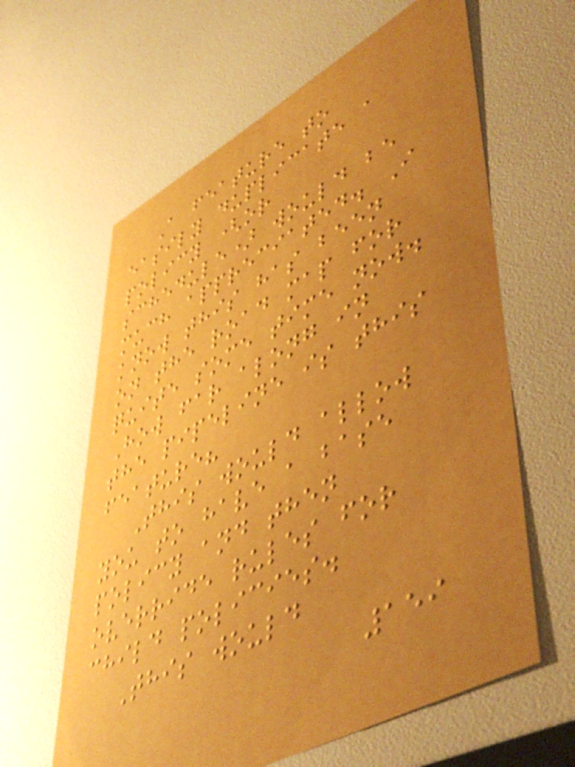A feature to
easily duplicate a
policy (or
schedule) would be
much appreciated. I
know this has been
on the road map for
quite some time now.
How far along in
the pipeline is this
feature?
This would allow
you to have a base
policy and then
override rules for
child policies.
This would
159
